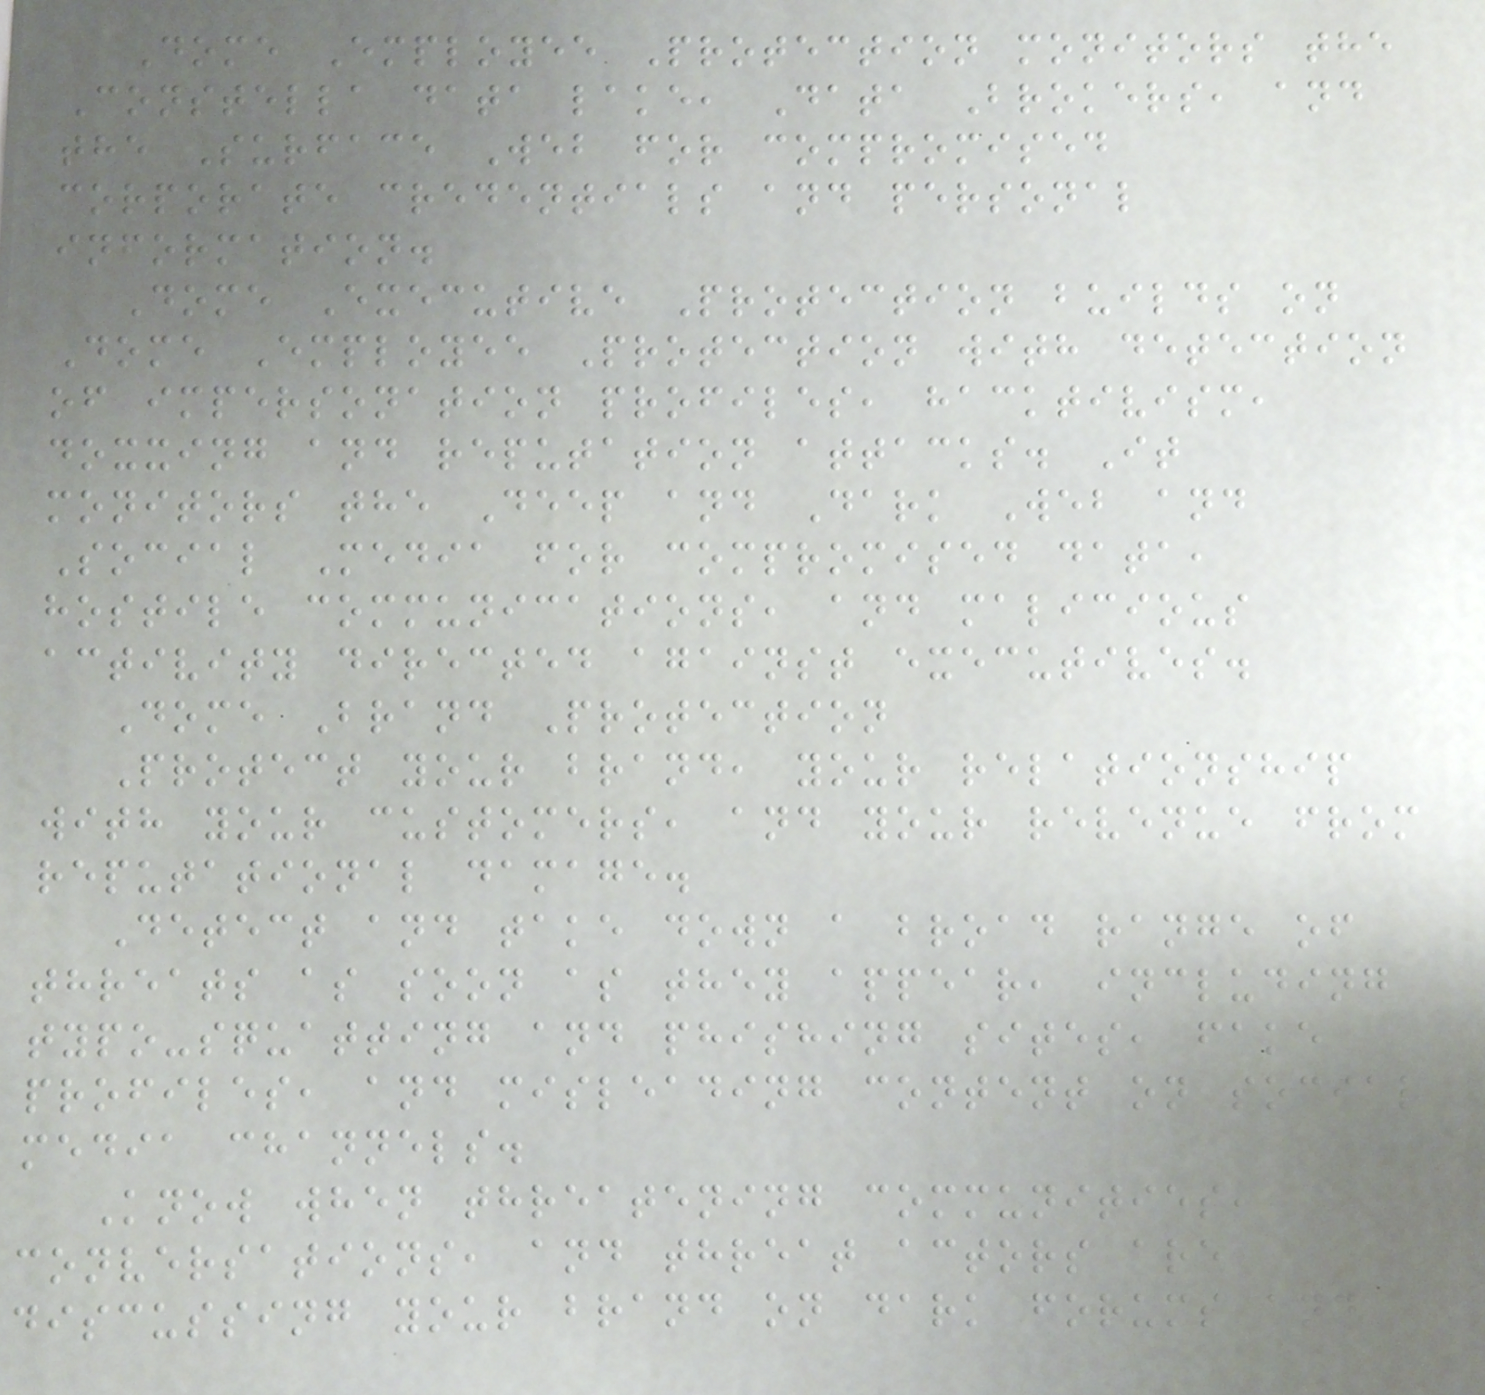Dome Employee Protection monitors the
Constella data lake, Data Brokers, and
the Surface Web for compromised
corporate credentials and personal
information.
Dome Executive Protection builds on
Dome Employee Protection with detection
of impersonation profiles, hacktivism,
doxxing and reputation attacks. It
monitors the Deep and Dark Web and
Social Media for compromised data,
hostile communications, and malicious
activity directed against executives.
Dome Brand Protection
Protect your brand, your relationship
with your customers, and your revenue from
reputational damage.
Detect and take down a broad range of
threats as soon as they appear, including
typo-squatting and phishing sites, fake
profiles, and misleading content on social
media channels.
Know when threatening communities,
conversations, and threat actors are
discussing your brand on dark forums and
